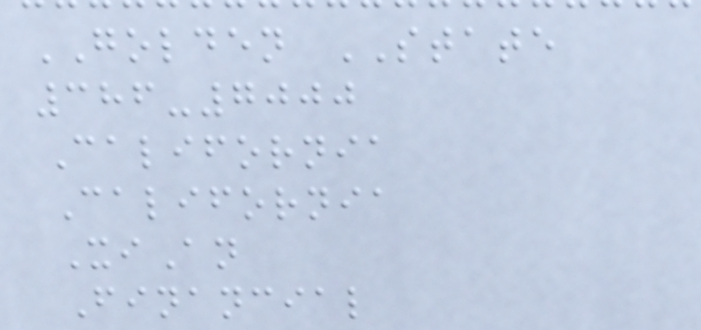GOLDEN STATE
386-7000
California
California
XiAn
Financial
